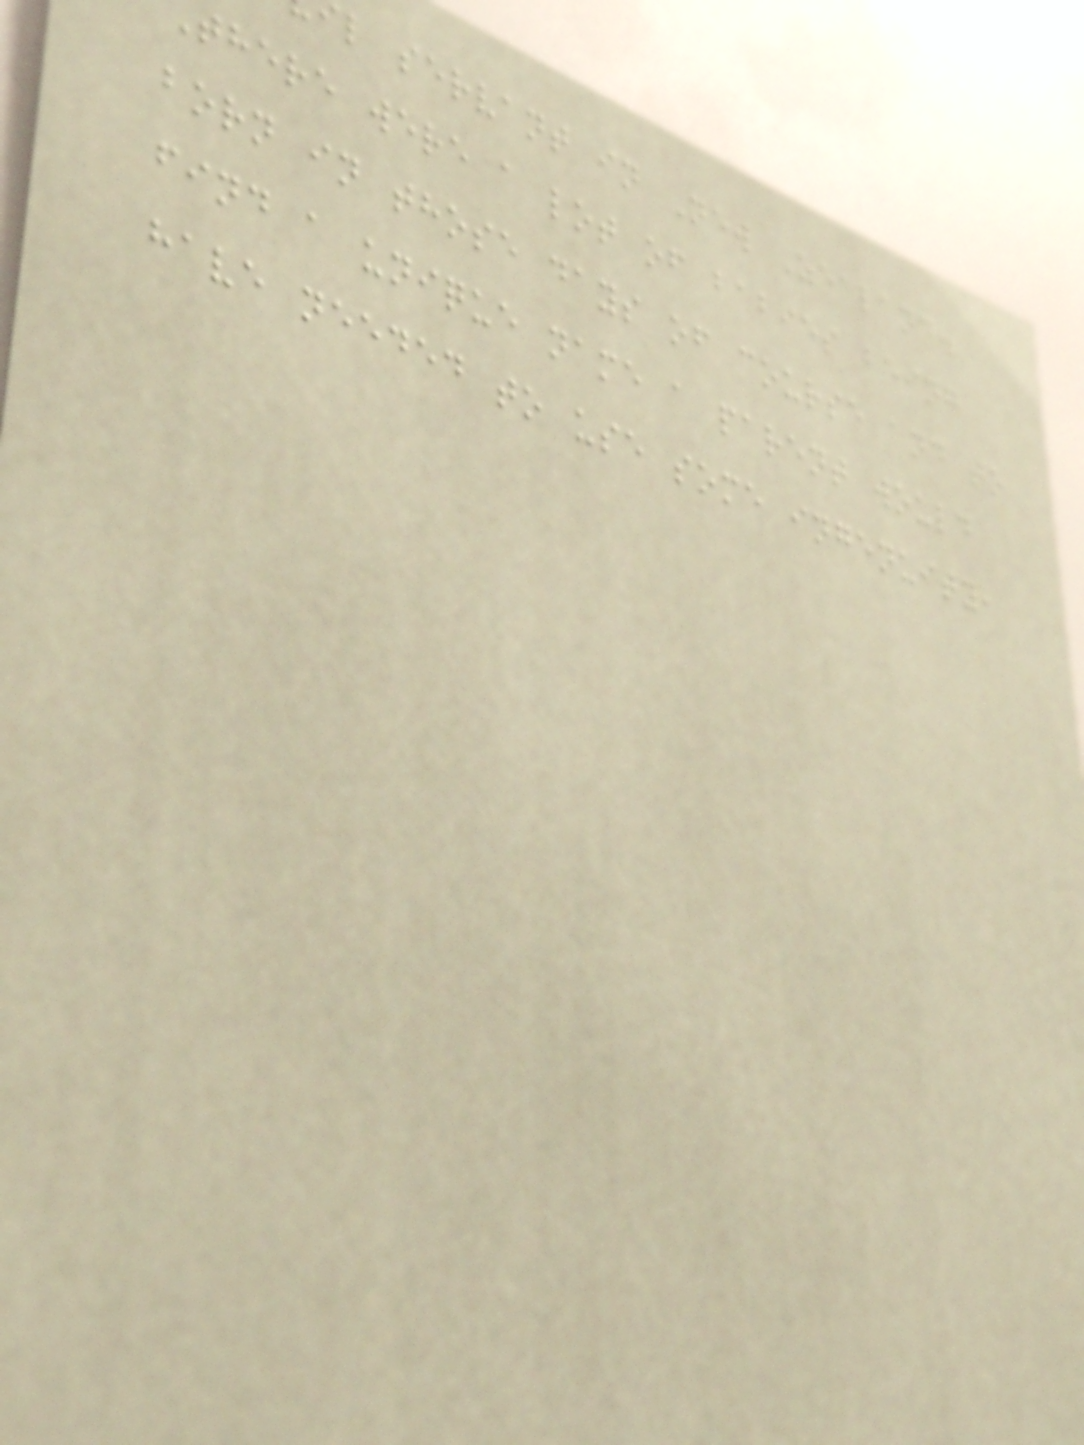l servant in New Zealand.
there were a lot of babies being
born in those days of course and to
find a unique name a parent would
have needed to use some ingenuity,
